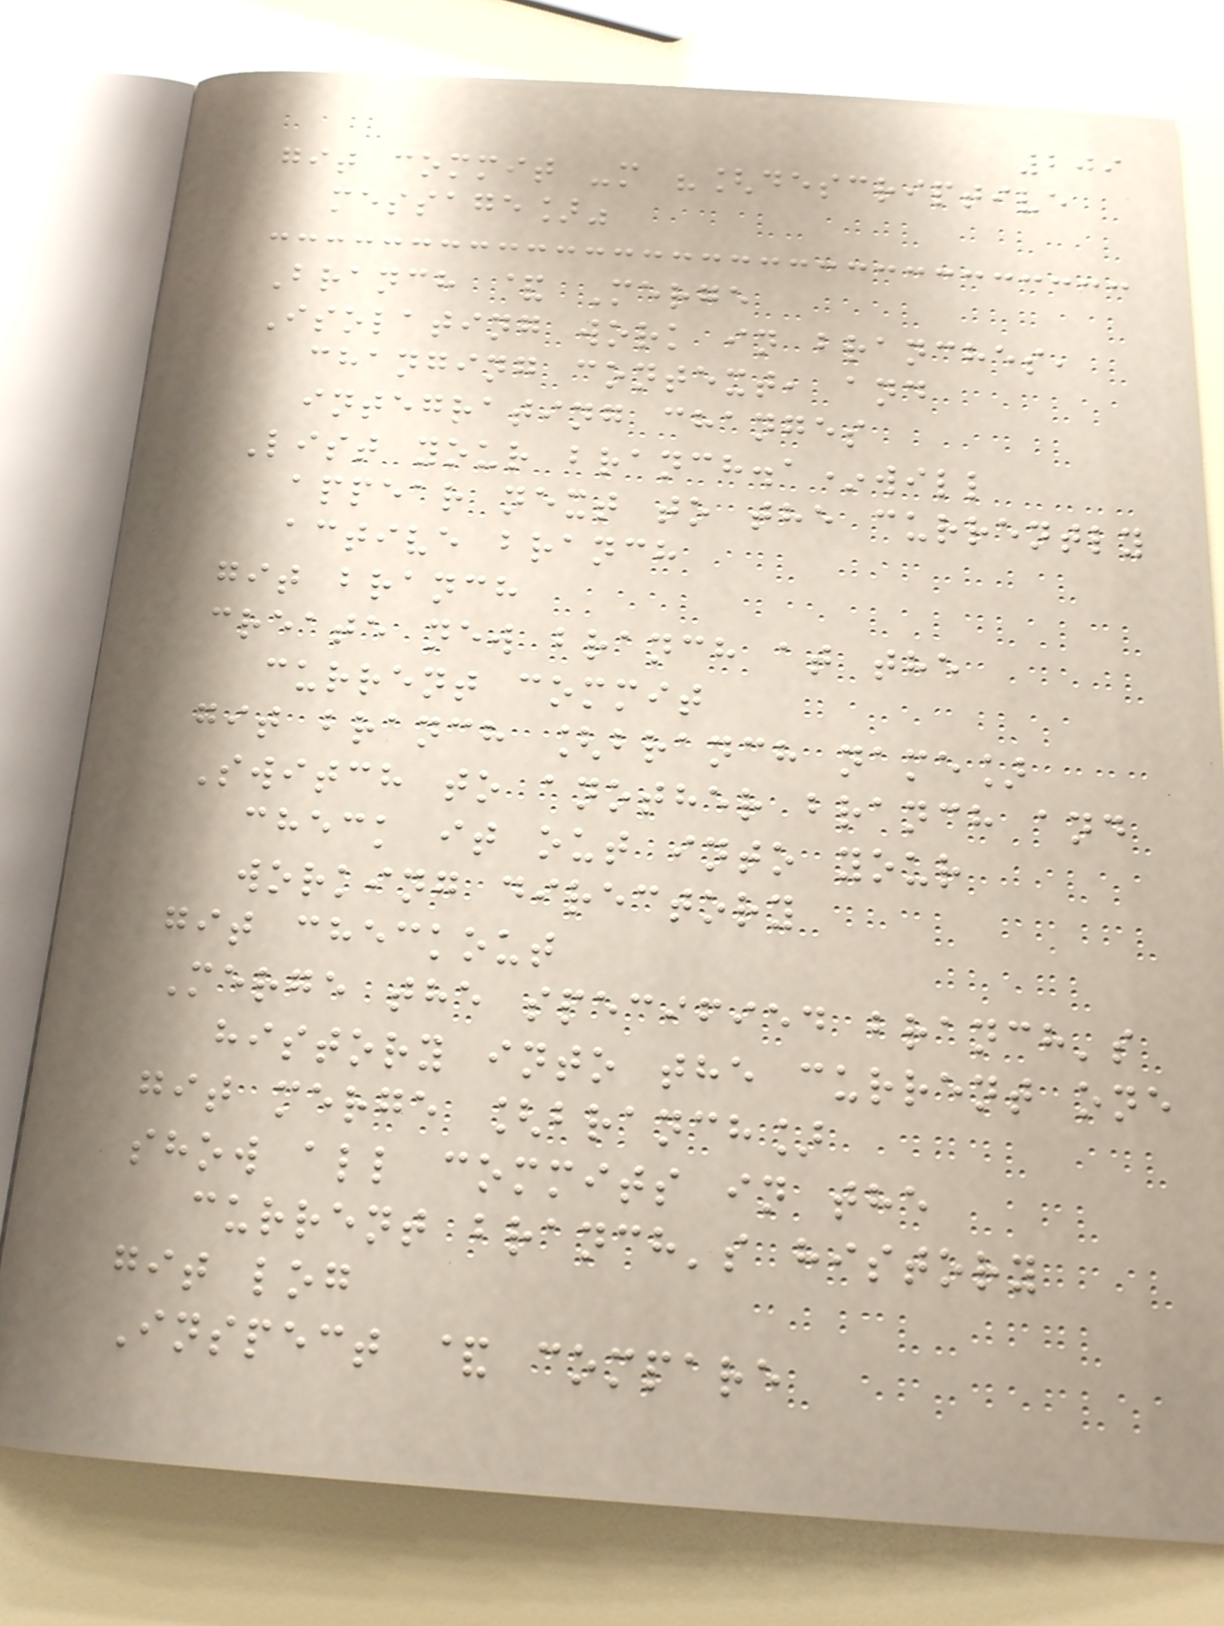209
git commit -m "[descriptive
message]"
Branch & Merge
Isolating work in branches,
changing context, and
integrating changes
List your branch.a*will
appear next to the currently
active branch
git branch
create new branch at the
current commit
git branch [branch name]
Switch to another branch and
check it out into your
working directory
git checkout
Merge the specified branch's
history into the current one
git merge [branch]
show all commits in the
current branch's history
git log
Inspect & compare
